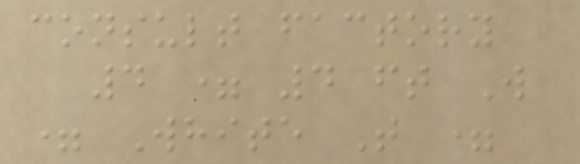consult factory
4 = 4 ft W
= White T =
